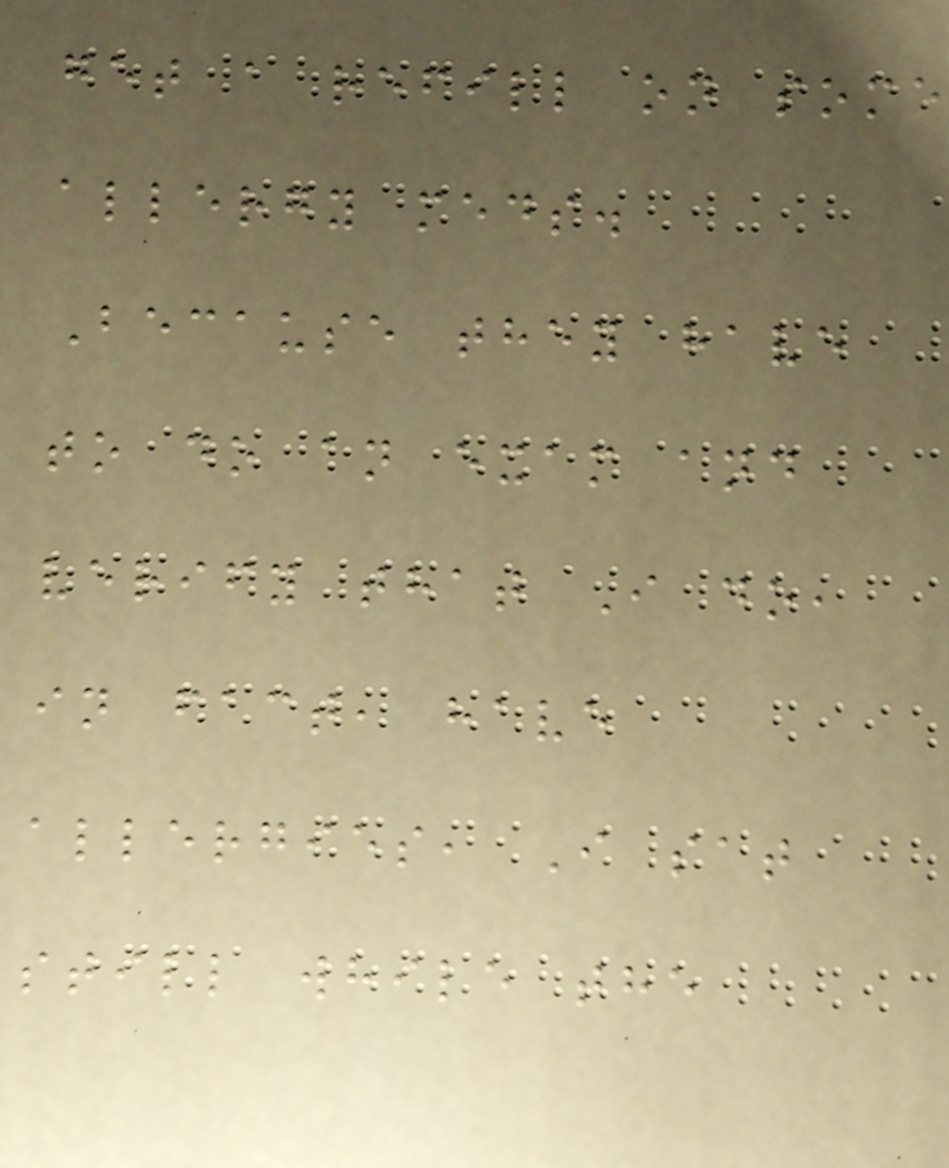get a refill on some
allergy meds.
Because they have
to do an exam and
verify that I do,
in fact, have
allergies, I sat
still while the
